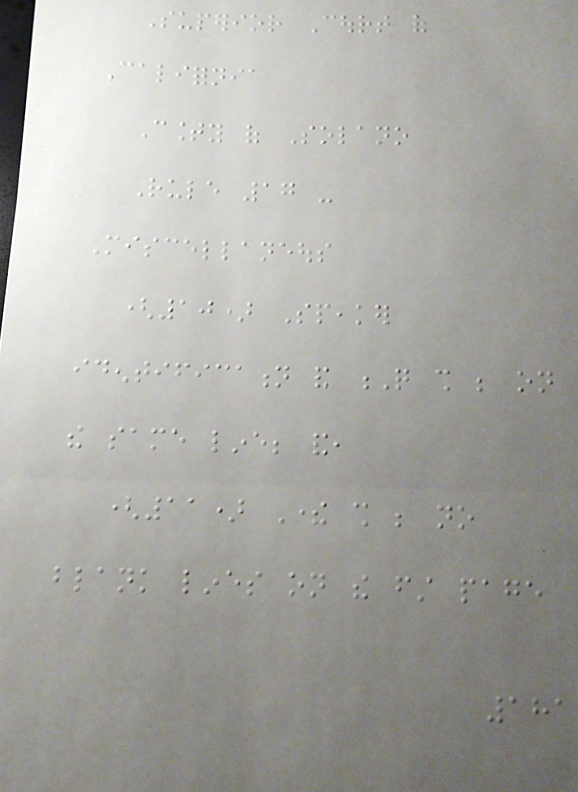Superior Court of
California
County of Solano
Rule 17 -
Miscellaneous
(10) Speaker
identification and Q shall be on
the same line; and,
(11) There shall be no
blank lines on the first page
181
